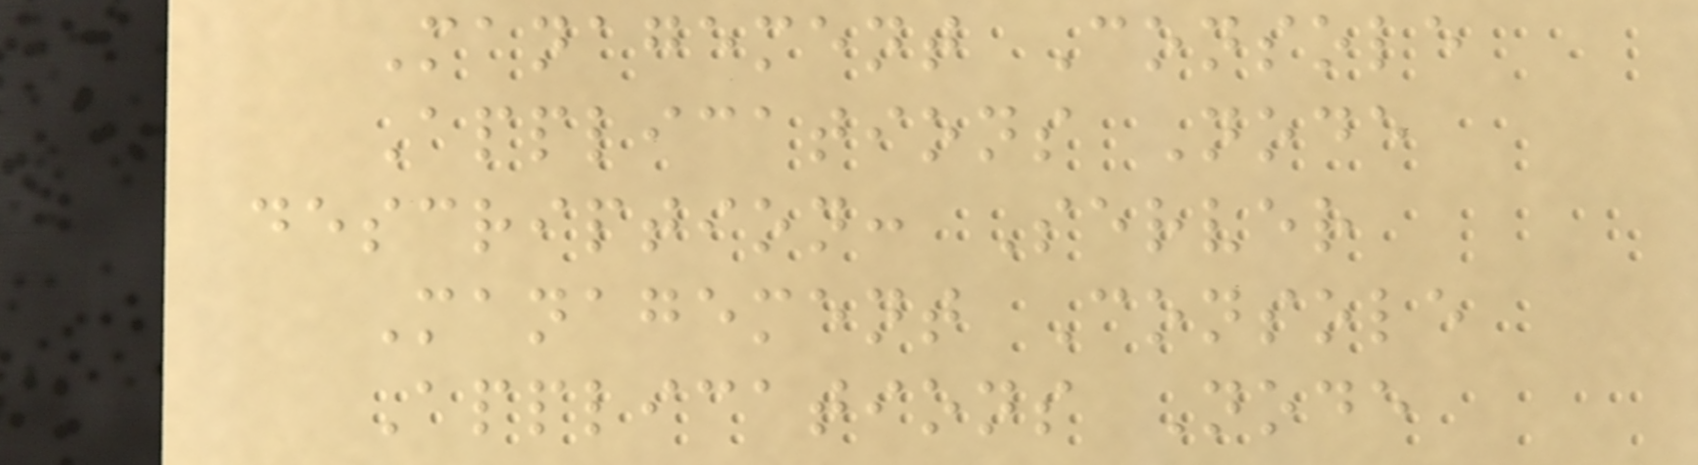Management Console
Applications Node
description: Server
Management Console
Applications Node
